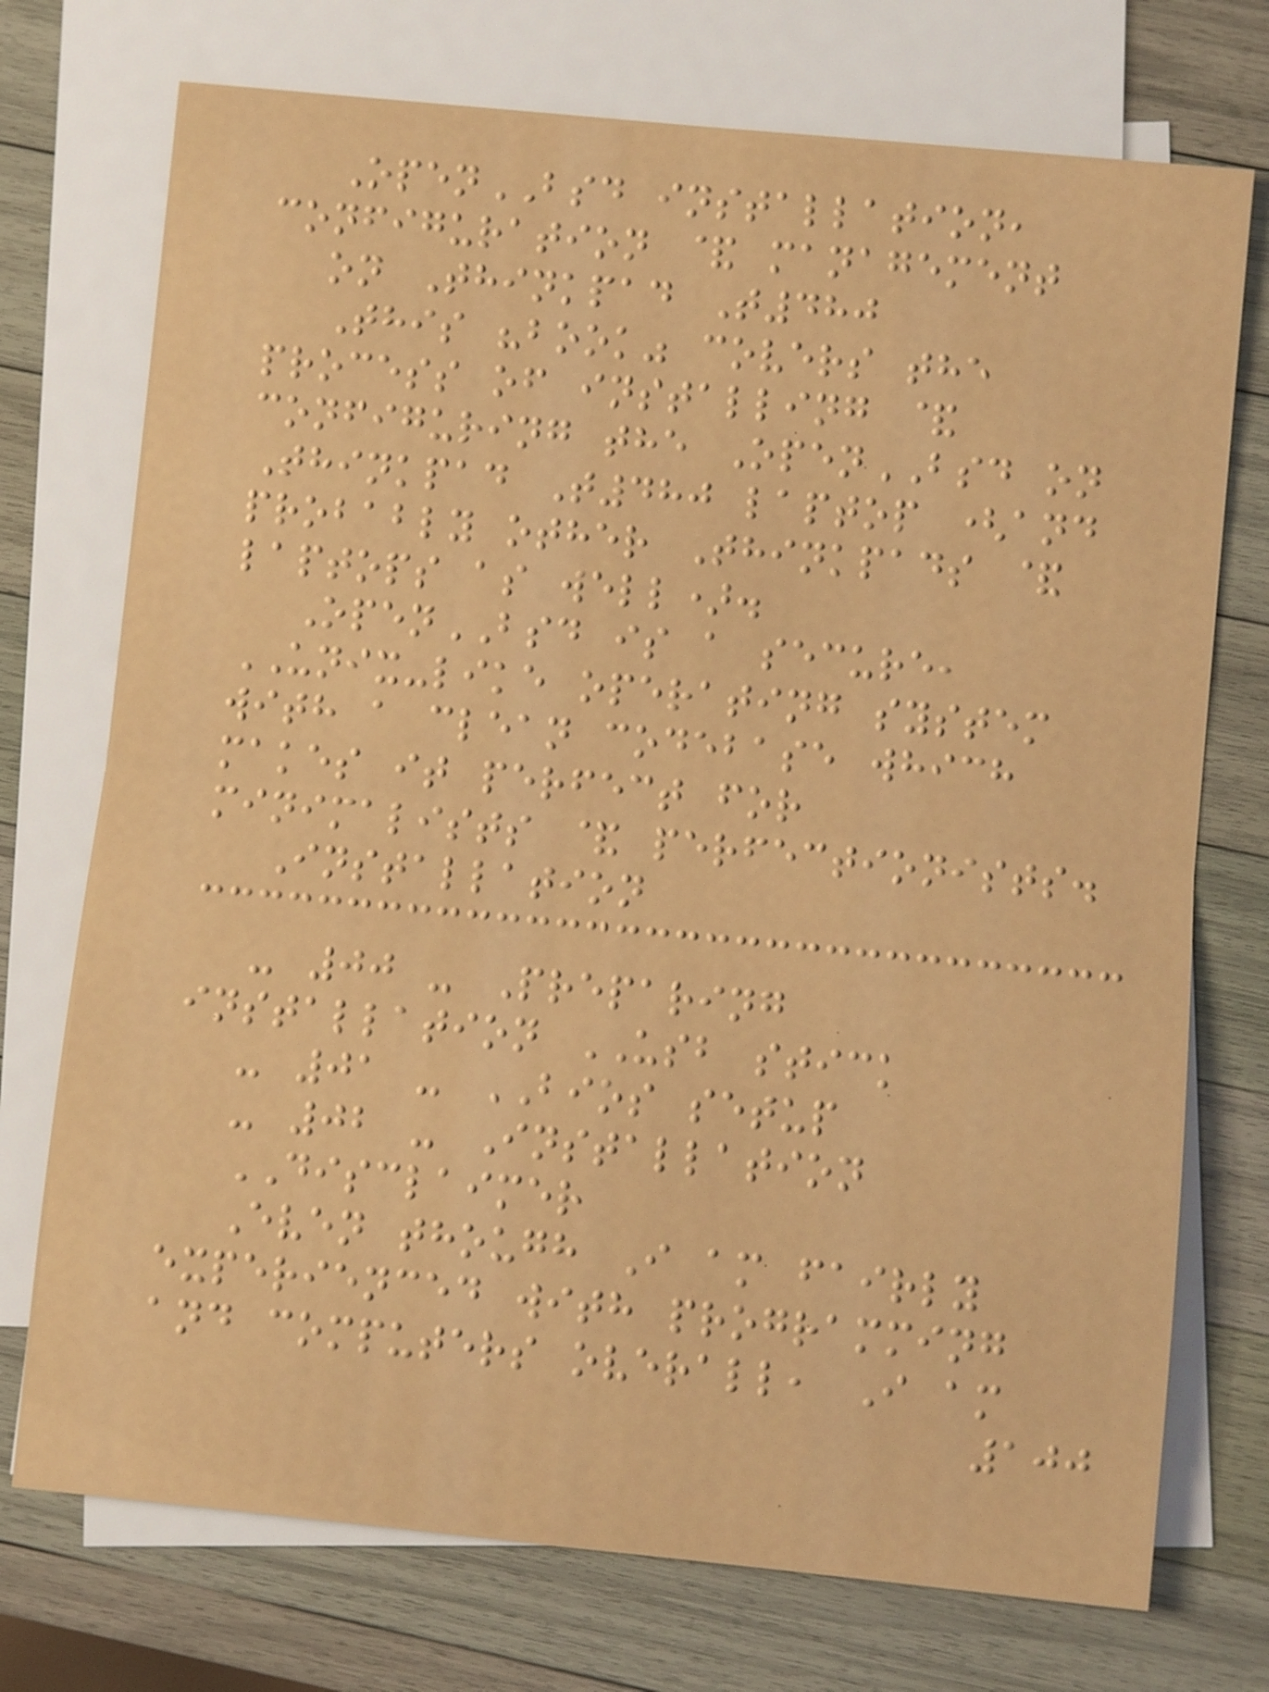OpenBSD installation,
configuration & management
on Thinkpad T480
This "book" covers the
process of installing &
configuring the OpenBSD on
Thinkpad T480 laptop (and
probably other Thinkpads &
laptops as well).
OpenBSD is a secure,
UNIX-like operating system
with a clean codebase which
makes it perfect for
minimalists & perfectionists.
Installation
- 00 - Preparing
installation USB stick
- 01 - BIOS setup
- 02 - Installation
DISCLAIMER
Even though I am fairly
experienced with programming
and computers overall, I am
100
